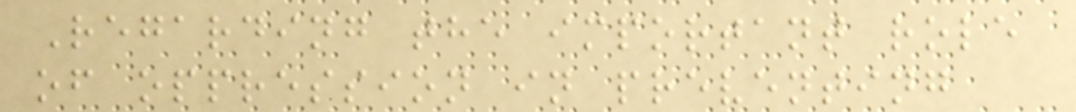Regarding the important role
of oppression in preventing
